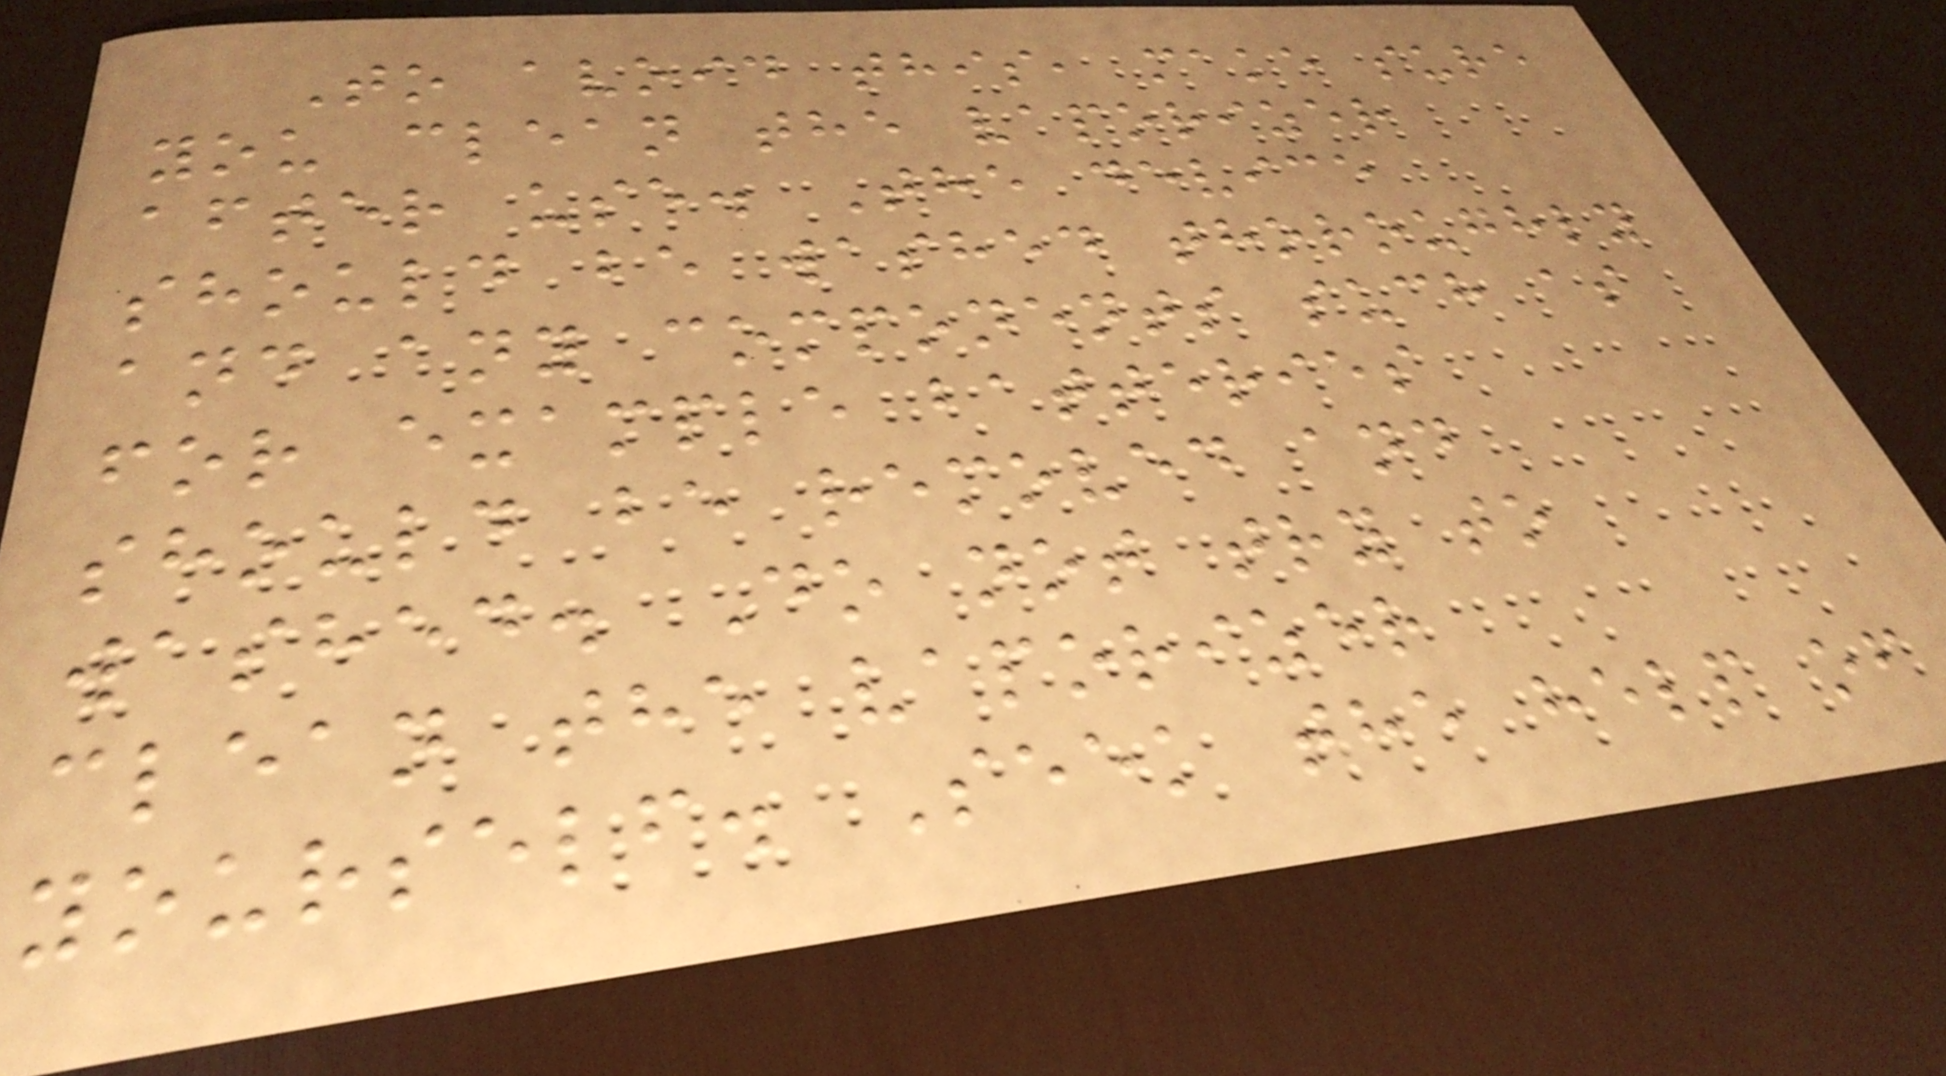To avoid this, make sure
you clean the vaporizer
after use. The device
should be washed thoroughly
and any components such as
for example batteries
should be removed and
washed. Do not try to
clean the vaporizer
yourself. Seek the help of
